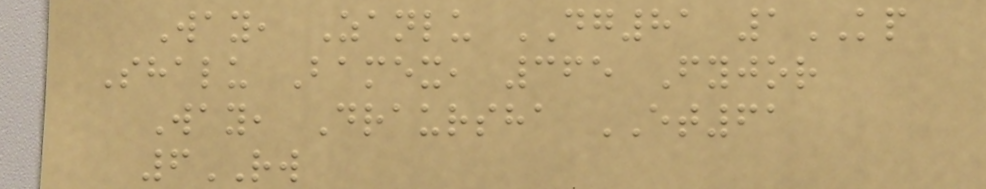Way, Zanlu DG81 1KP
Shalu Bamex, 365 Fyjor
Way, Draursha ET61
6RW
